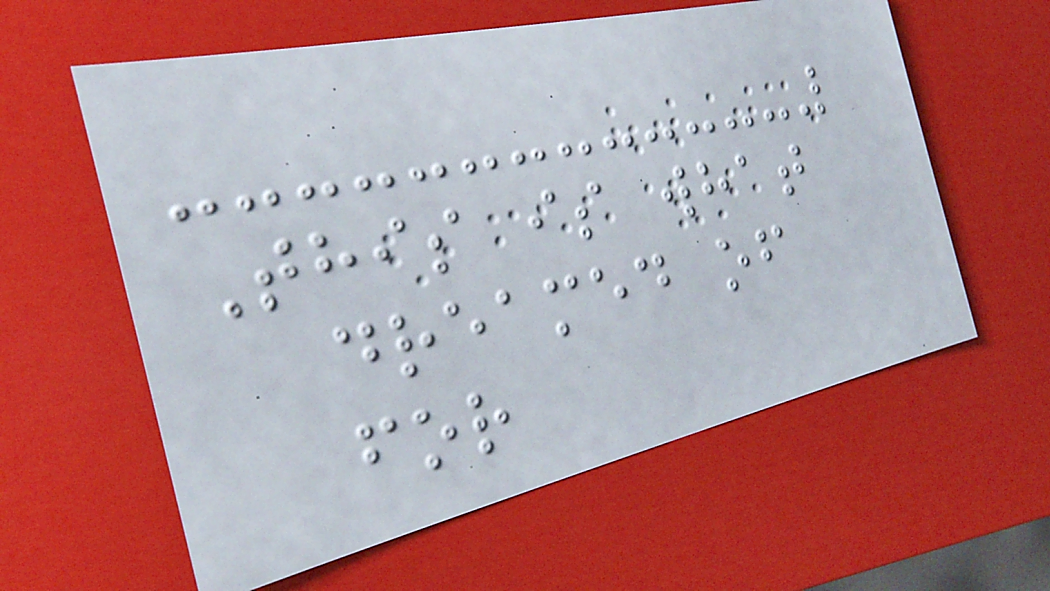This is what
dreamed of
for
